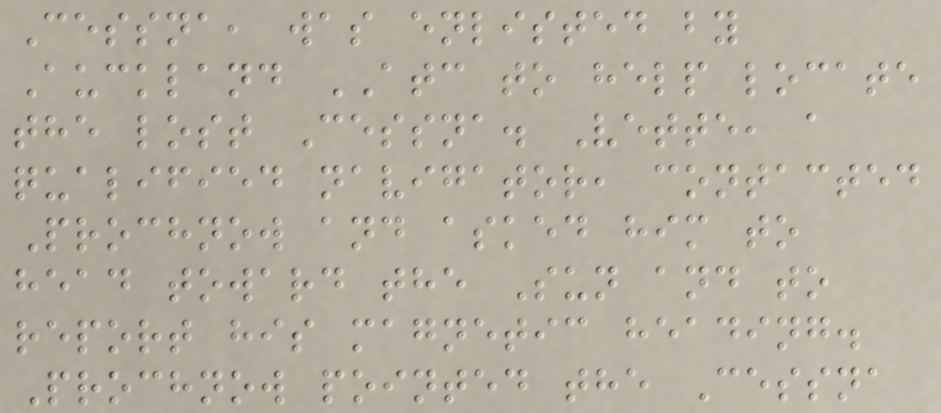Cessna, was enlisted by
Auckland ATC to help locate
the lost Cessna. Vette, a
qualified navigator, contacted
Prochnow and asked him to
head toward the Sun and to
report his magnetic heading.
Prochnow pointed the Cessna
